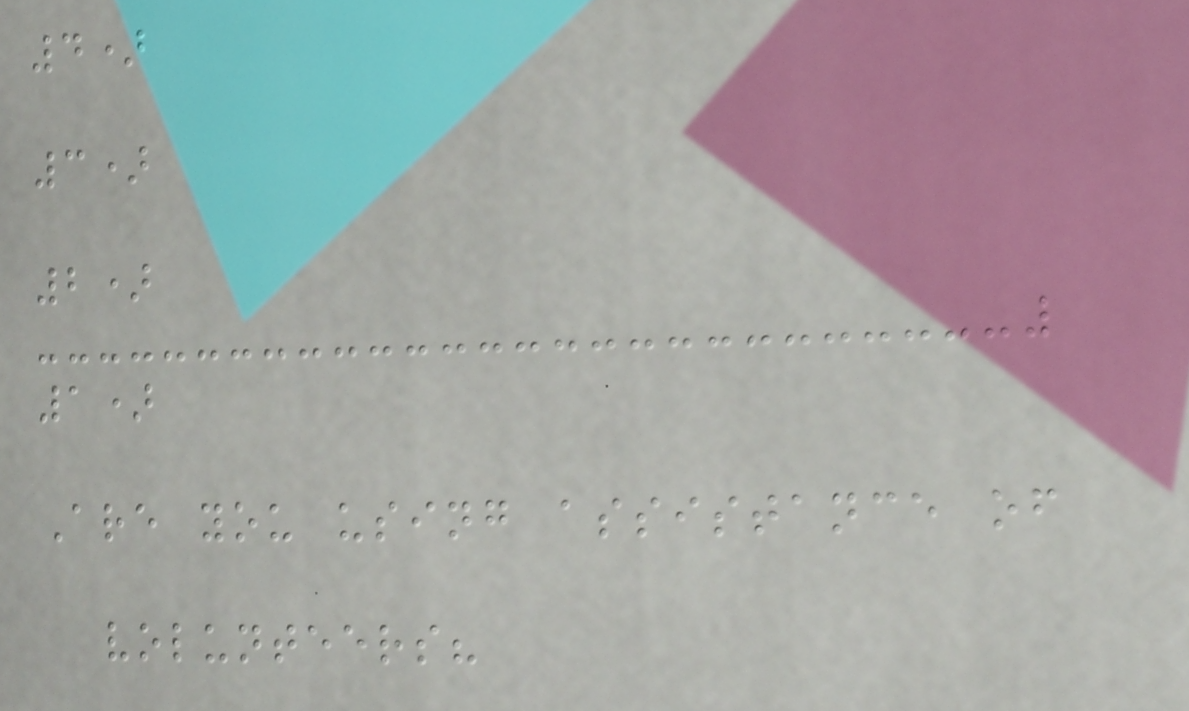4)
3)
2)
1)
Are you using assistance of
volunteers?
